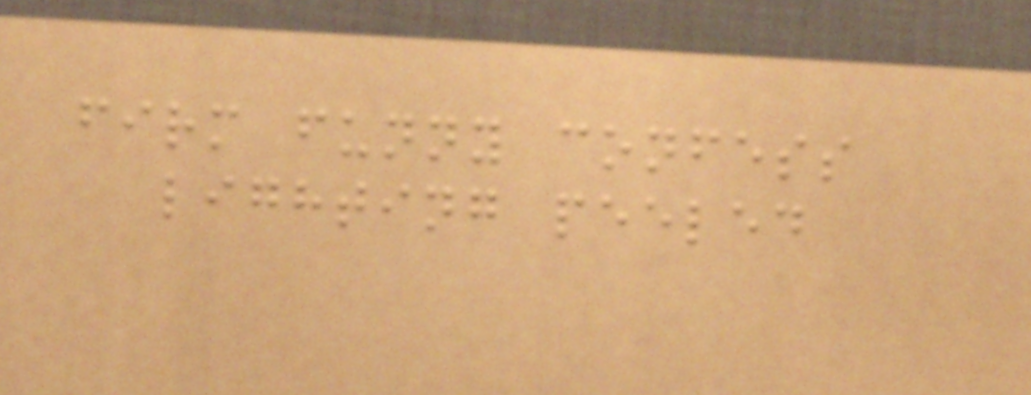firm funny confess
lighting peeled
